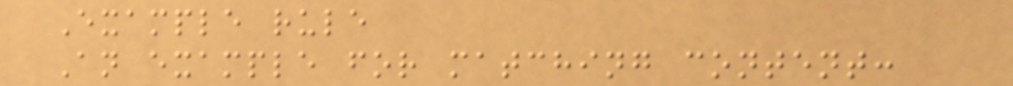Example rule
An example for matching content:
